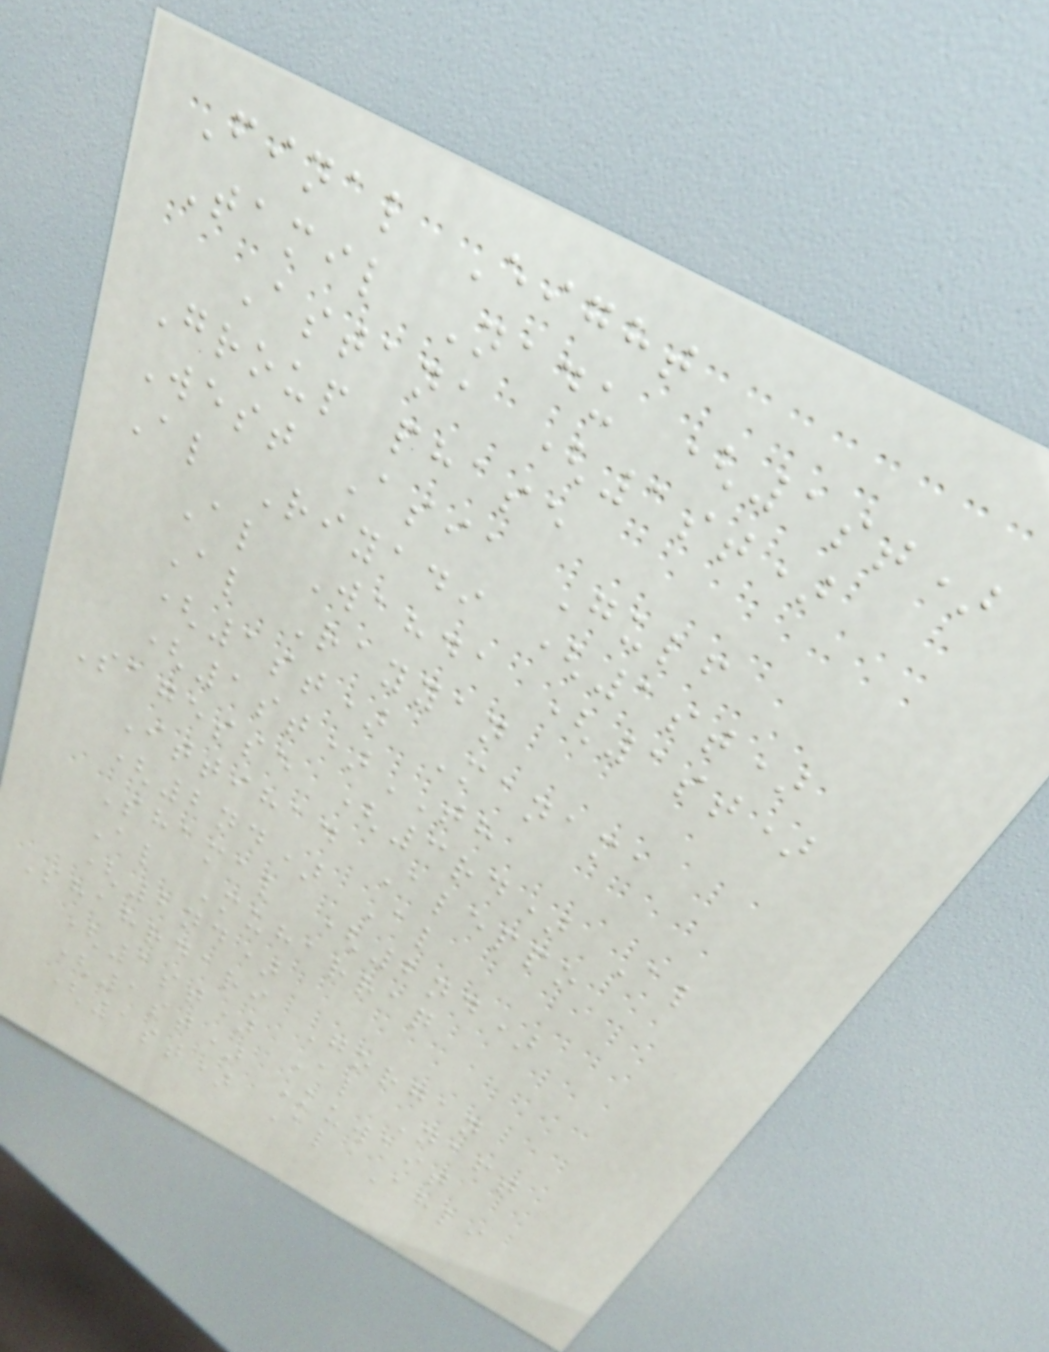Final Eight
Tamil Nadu (1st)
Astana (1st)
Group phase
West Asia Gulf
Al Riyadi (1st)
Al Wahda (1st)
Al Rayyan
(1st) Manama
(1st)TH
Sagesse (3rd) Al
Ittihad Aleppo
(2nd) Al
Shamal (2nd)
Al Muharraq
(2nd)
Shahrdari Gorgan
(1st) Al Naft
(1st) Kuwait
(1st) Al Ahli
